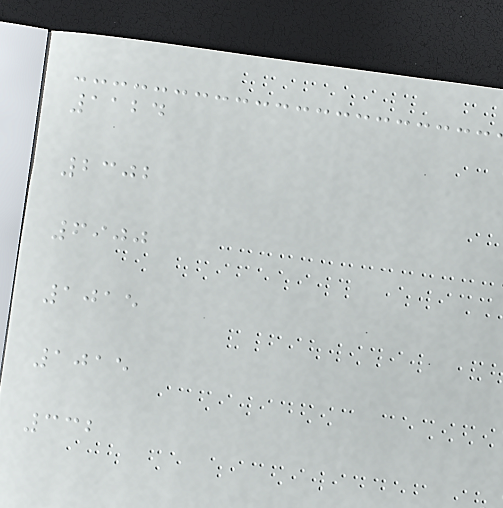1124
2302
6900
1015
1015
332
